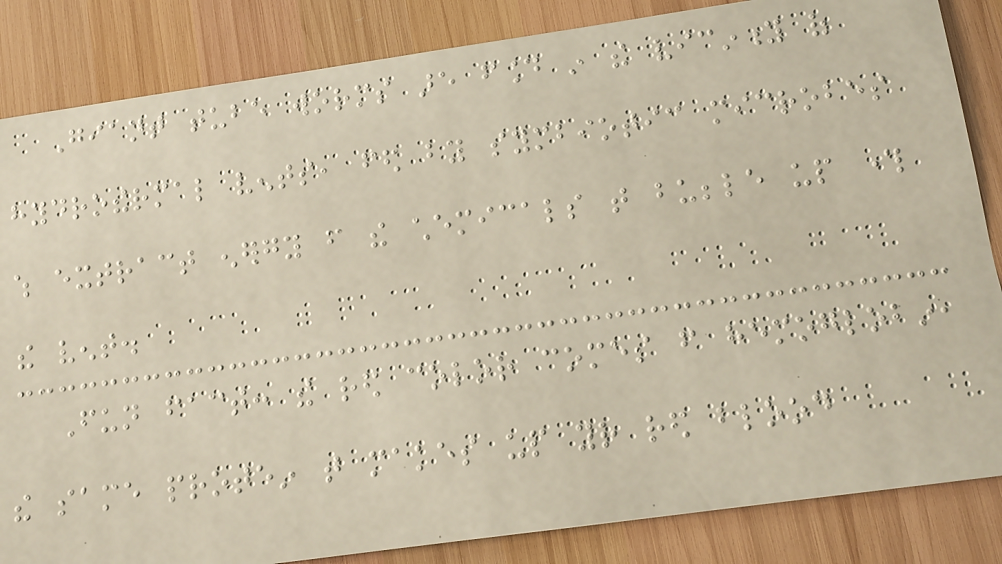Giant tube worms are found in the vicinity of
hydrothermal vents, fed by symbiotic microbes
which extract energy from the chemicals that bubble up through
the vent.
Fun fact: the red color comes from hemoglobin,
the same protein that makes up your red blood
